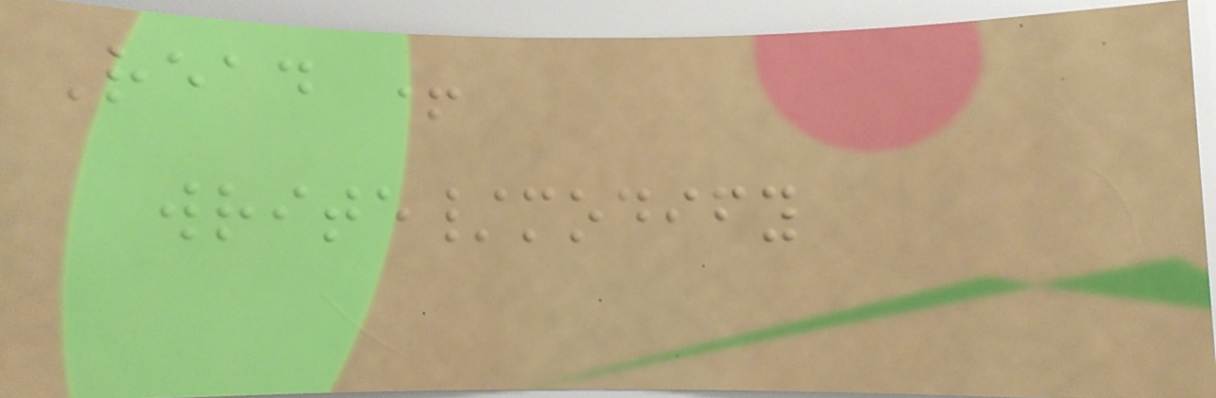Read +
write/modify
